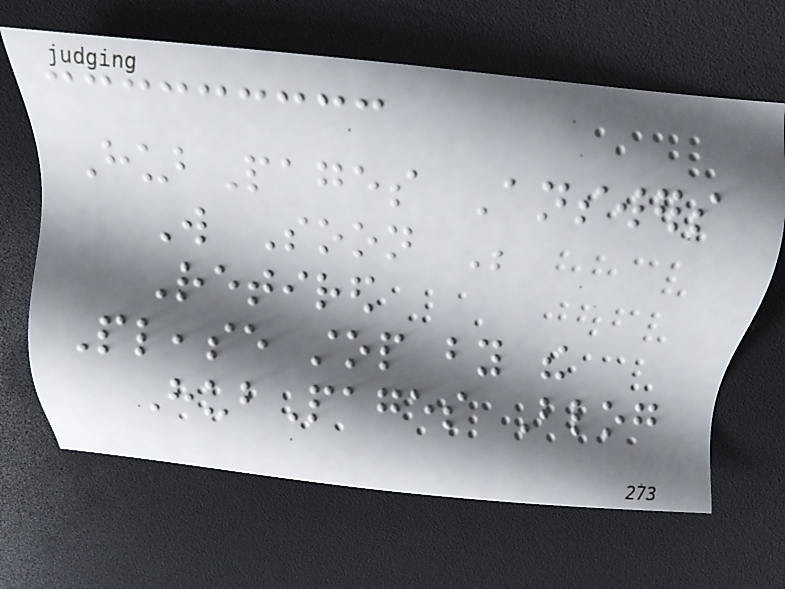HubPages Answers
Will Soon Be
Retired
Please stop by the
HubPages Blog
